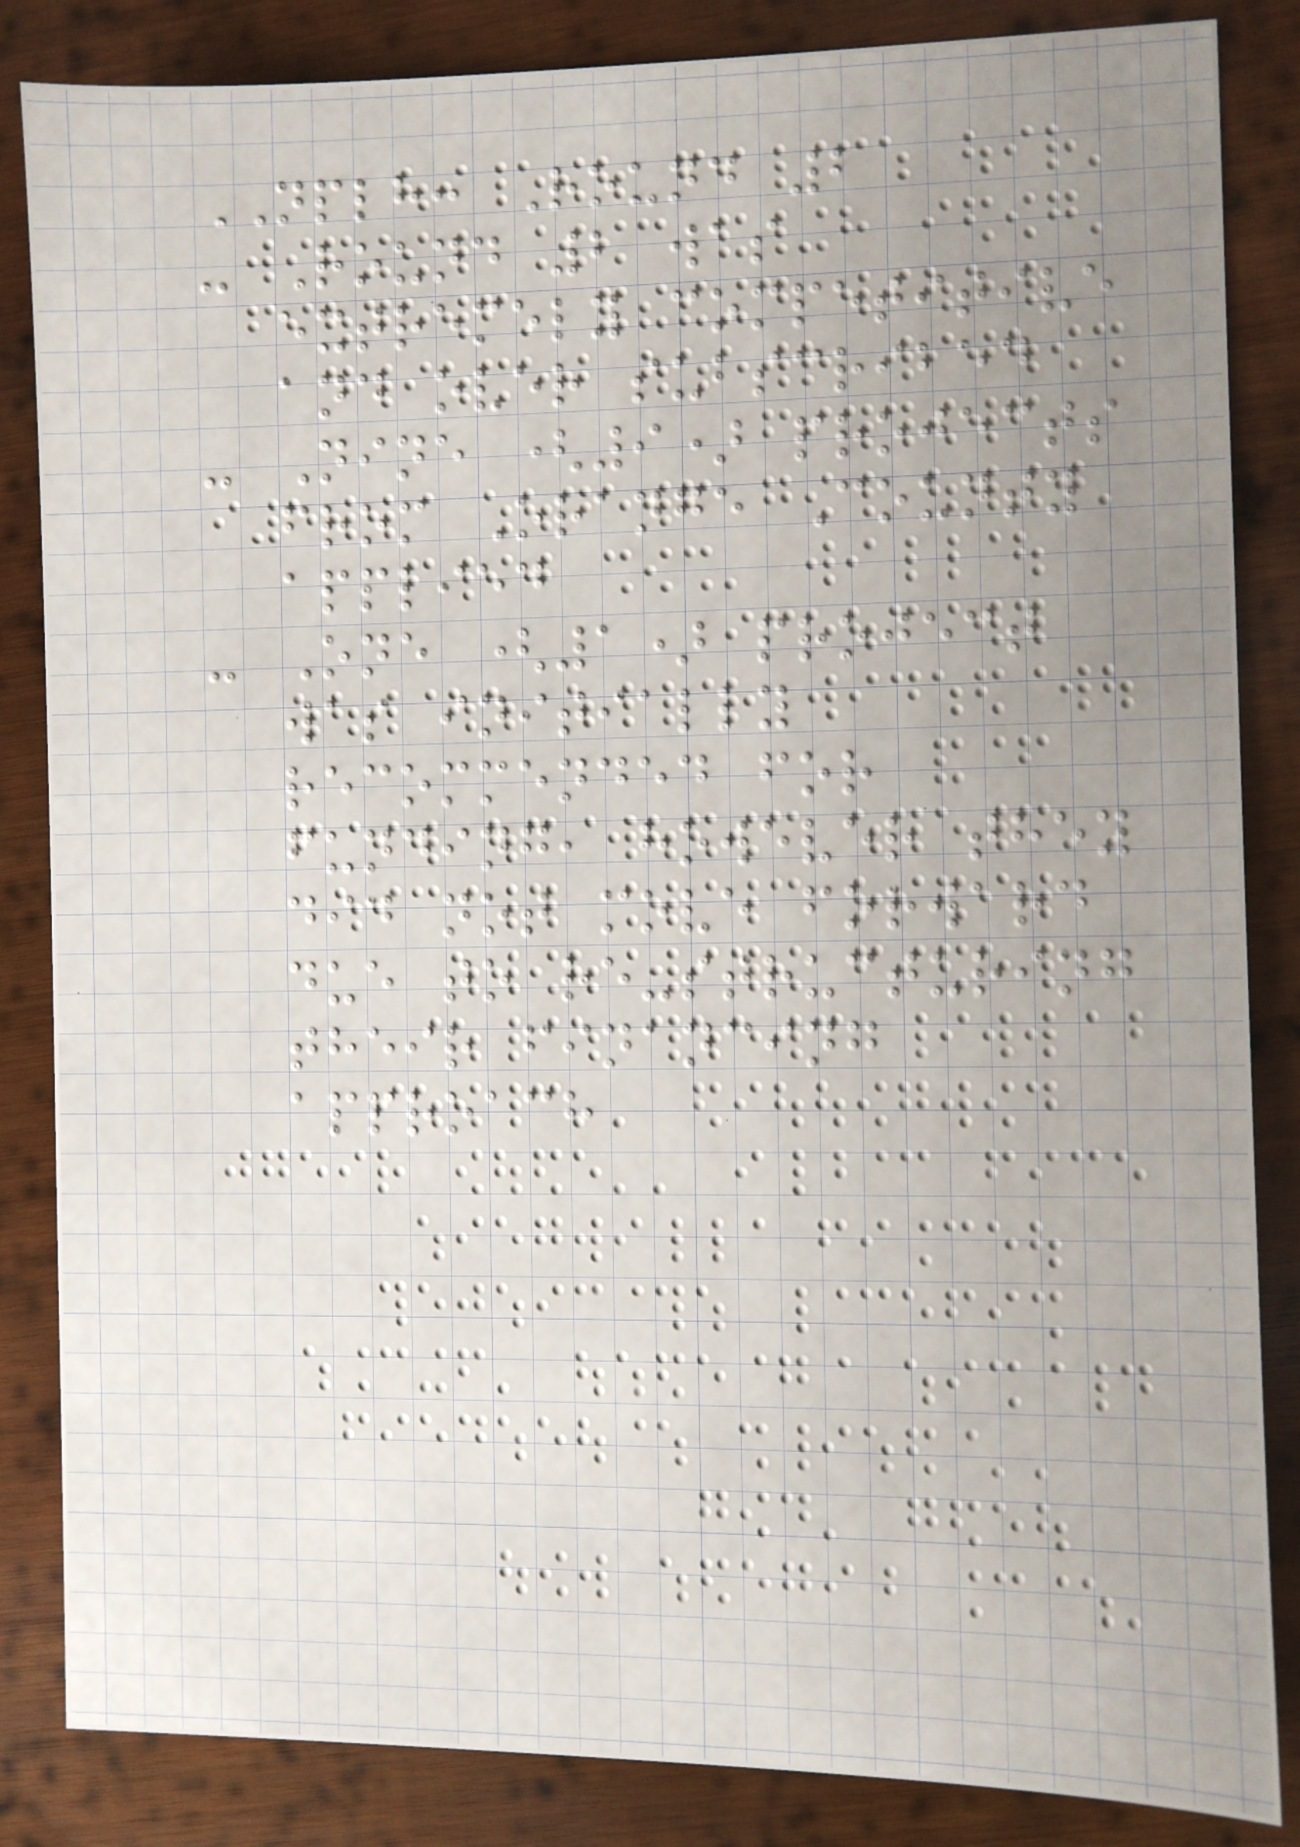NPLH: Round 2
- Round 2 was
extremely competitive
and over subscribed
- Nine (9) projects
from Orange County
applied
- One (1) project
was initially
recommended for
funding, however they
did not move forward
due to re-structuring
their financing
approach
